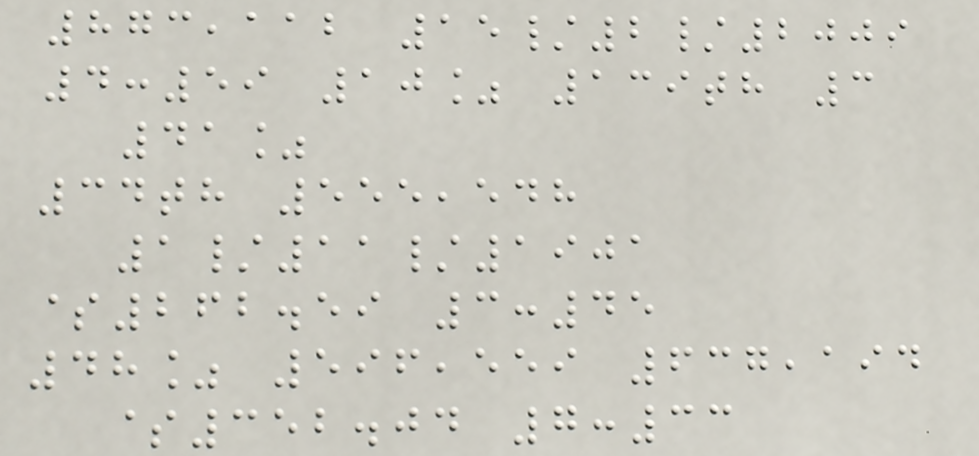873,112 15/2/2009
4:59 10% 139th 3
41%
34th 555,548
1/11/1901
$262.59 3:45
48% 596,559 637,194
$352.04 7:33
